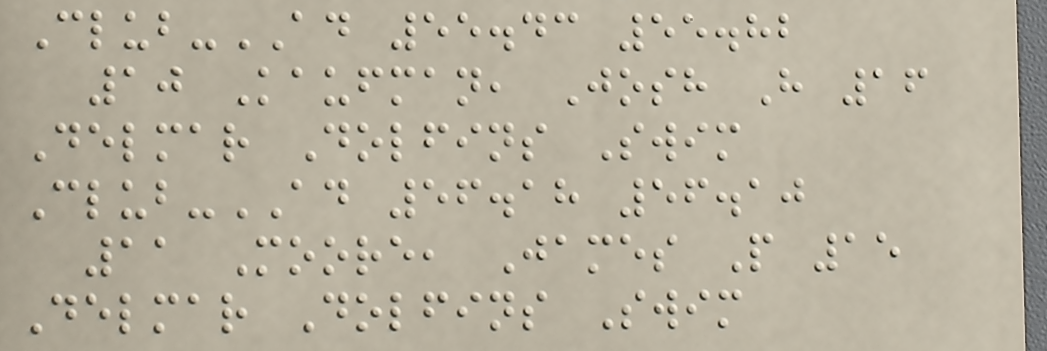Club-AD 55.43 55.82
10 Kaufman, Josh H 16
Delmar Dolfins Swim
Club-AD 56.18 56.10
11 Moore, James P 15
Delmar Dolfins Swim
